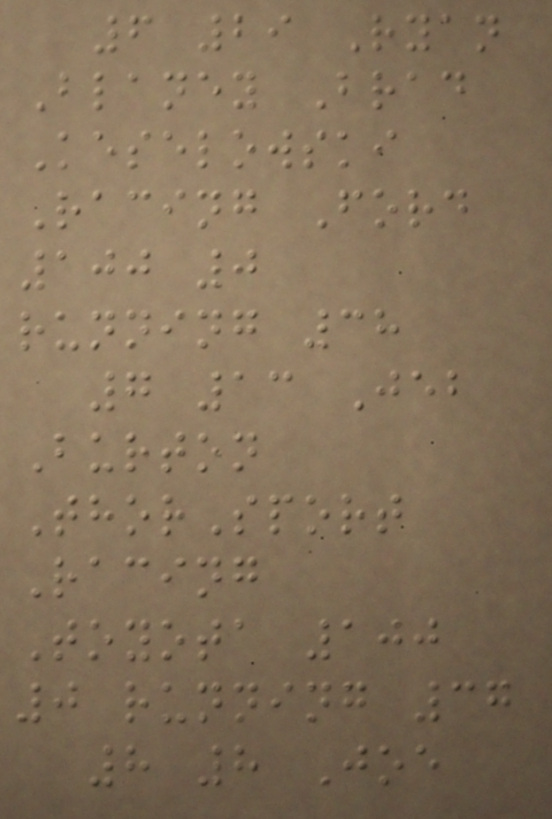6 29 Ryan
Blaney Brad
Keselowski
Racing Ford
100 0
running 38
7 13 Jeb
Burton
ThorSport
Racing
Toyota 100
0 running 37
8 8 Joe
